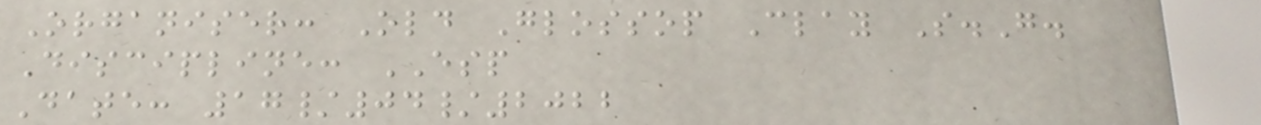Organiser: Old Glossop Clay S.G.
Discipline: ESP
Date: 17/04/2022
